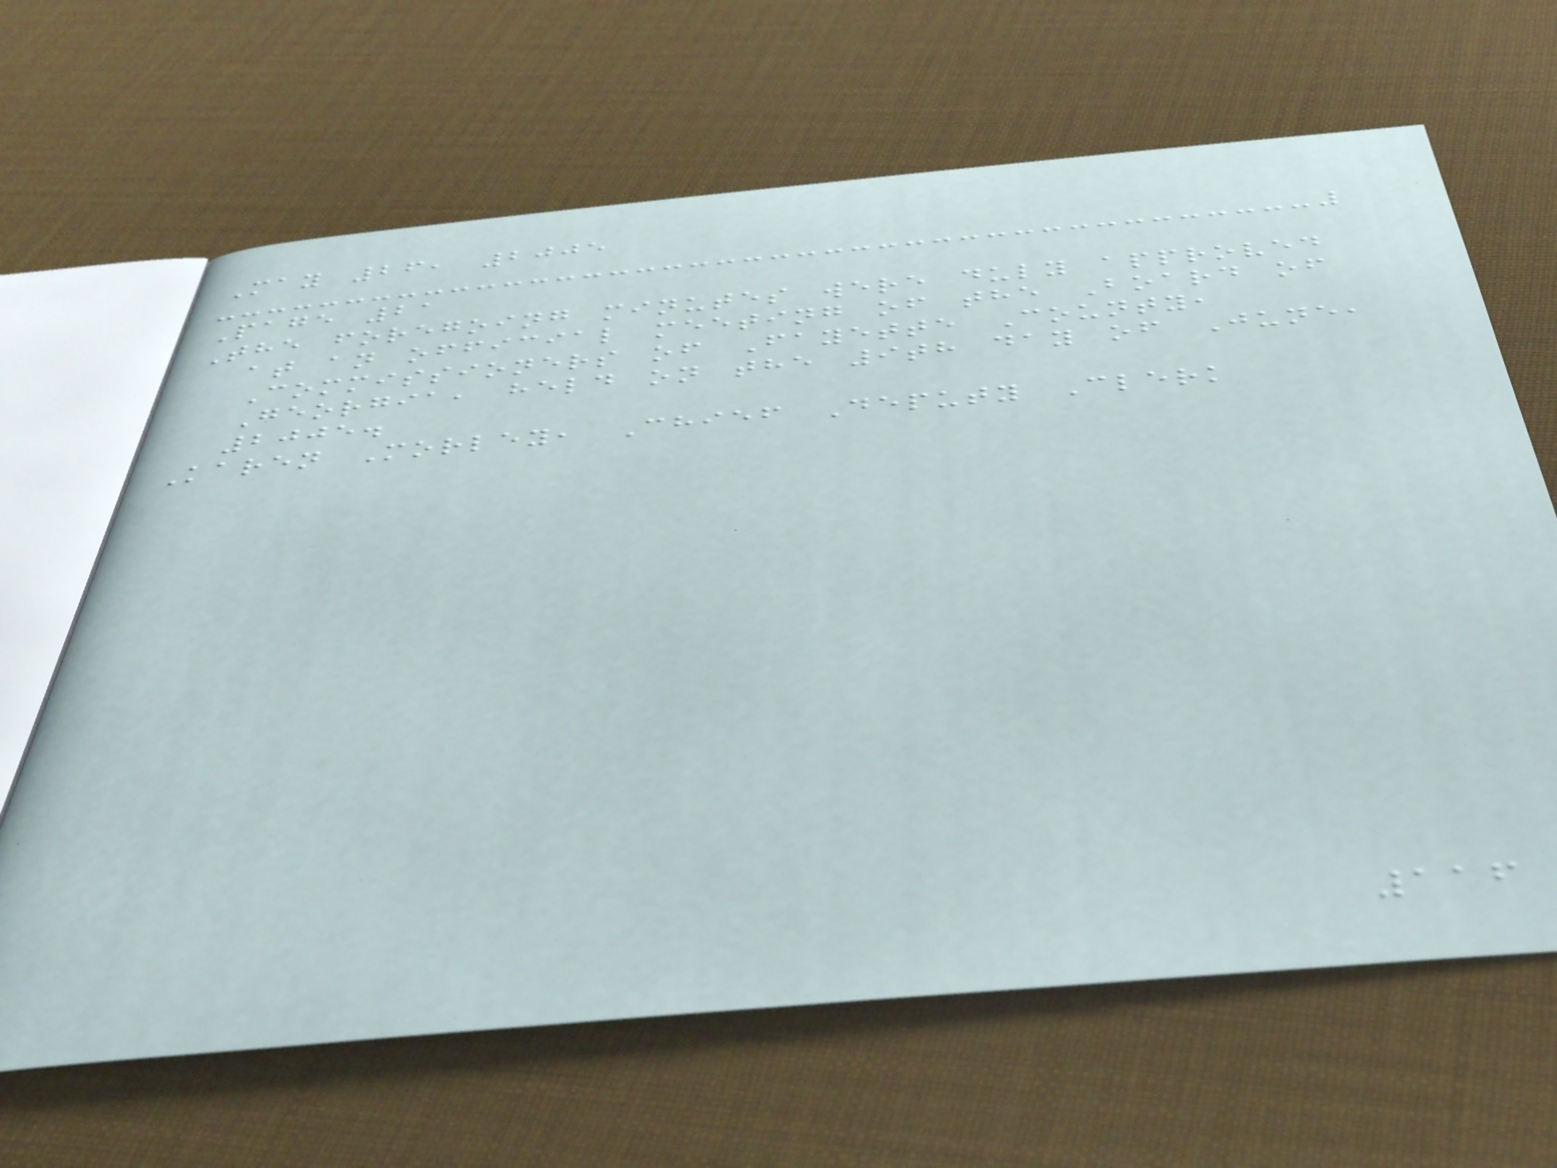May 26, 2005
Page 21
The foregoing minutes were duly approved
at an official meeting of the Board of
Commissioners of Fayette County,
Georgia, held on the 9th day of June,
2005.
Karen Morley, Chief Deputy Clerk
116
